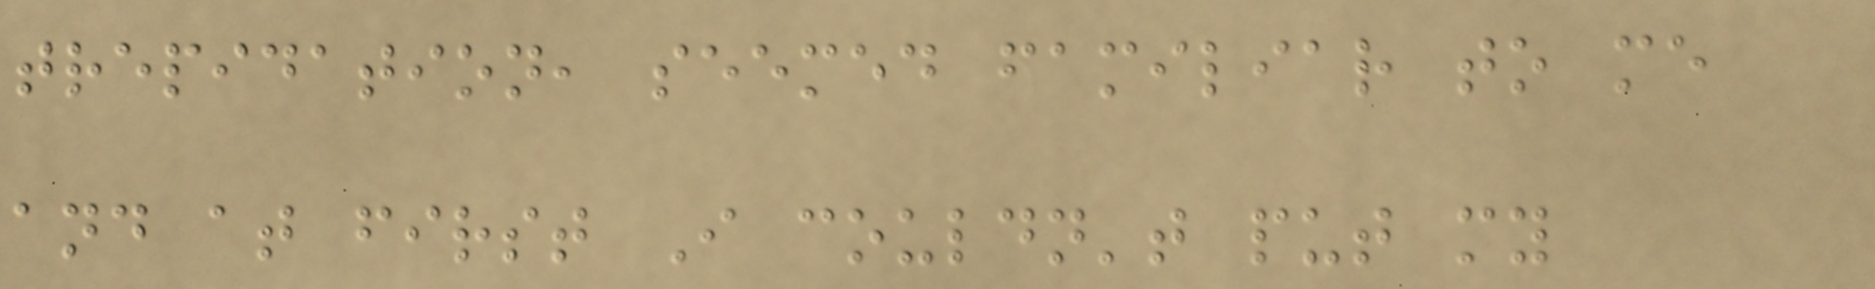trepidation, seemed familiar to me
and at first I couldn't put my
